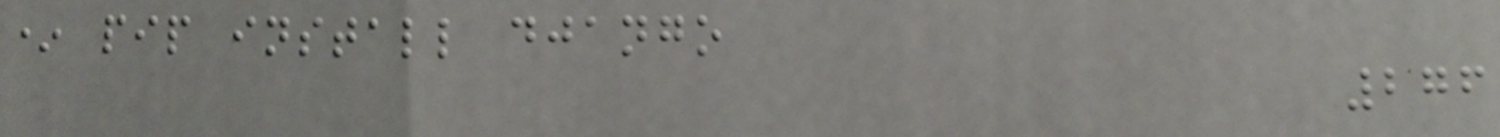* pip install django
276
